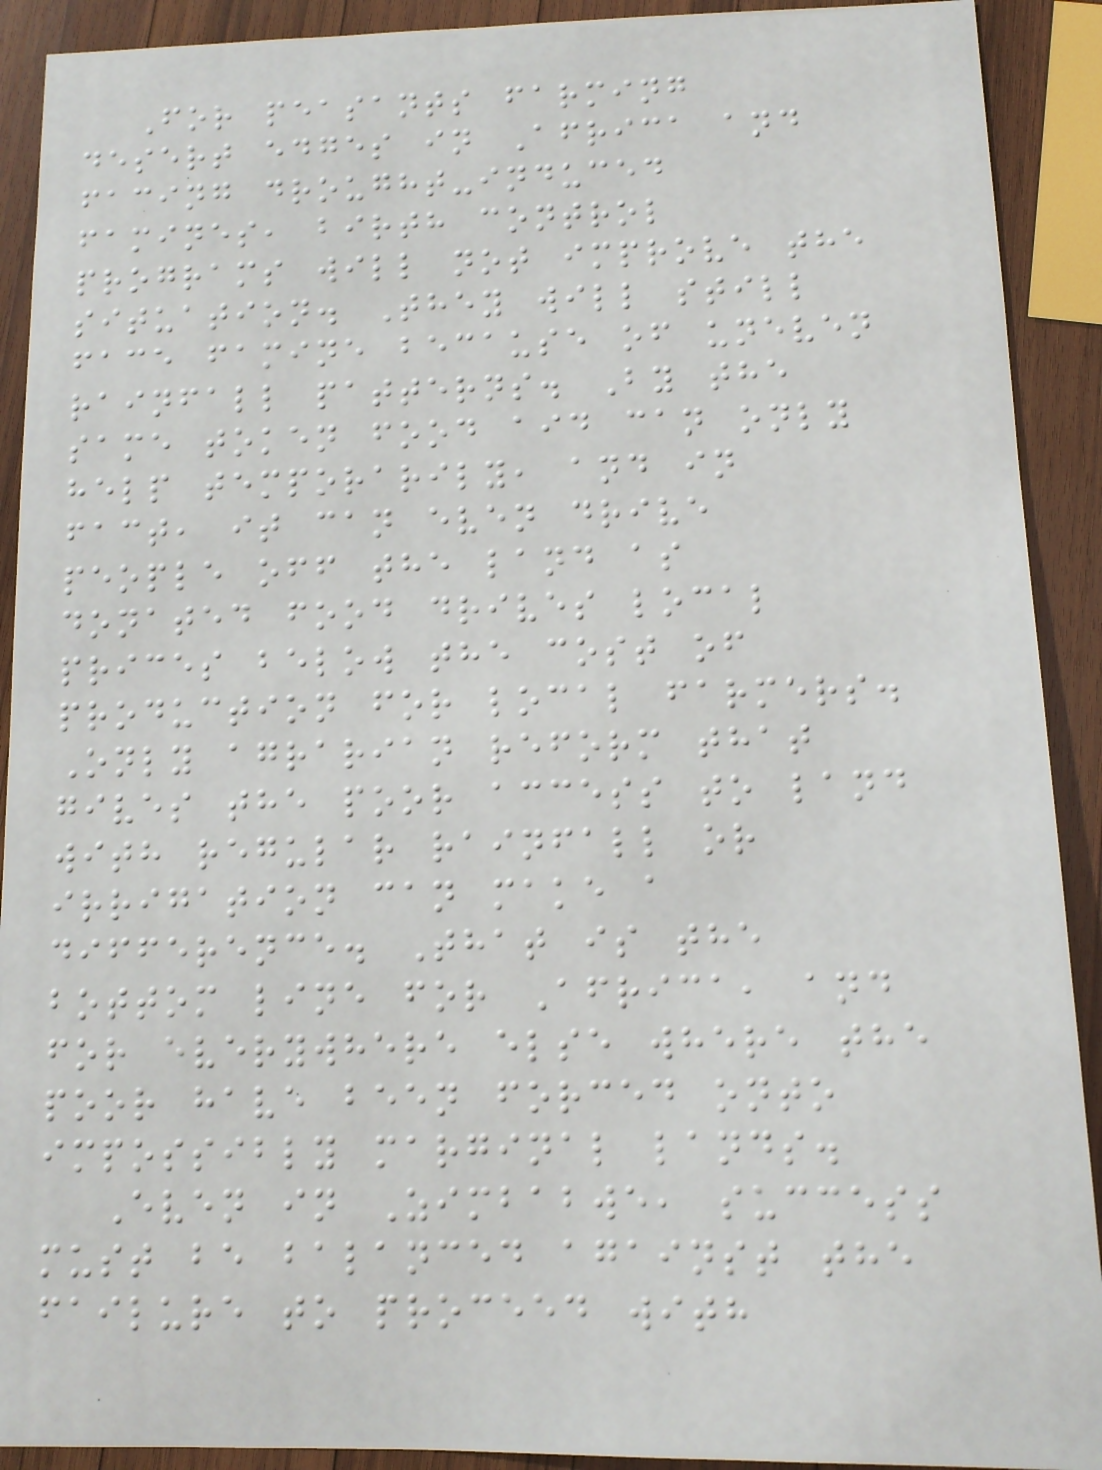For peasants farming
desert edges in Africa and
facing drought-induced
famines, birth control
programs will not improve the
situation. They will still
face famine because of uneven
rainfall patterns. By the
same token food aid can only
help temporarily, and in
fact, it can even drive
people off the land as
donated food drives local
prices below the cost of
production for local farmers.
Only agrarian reform that
gives the poor access to land
with regular rainfall or
irrigation can make a
difference. That is the
bottom line for Africa, and
for everywhere else where the
poor have been forced onto
impossibly marginal lands.
Even in Zimbabwe, success
must be balanced against the
failure to proceed with
